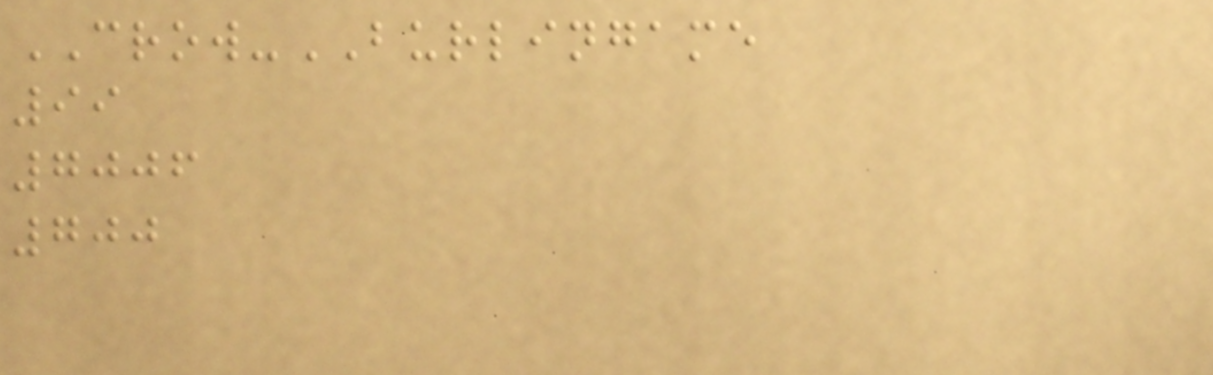CROW-BURLINGAME
99
7006
700
